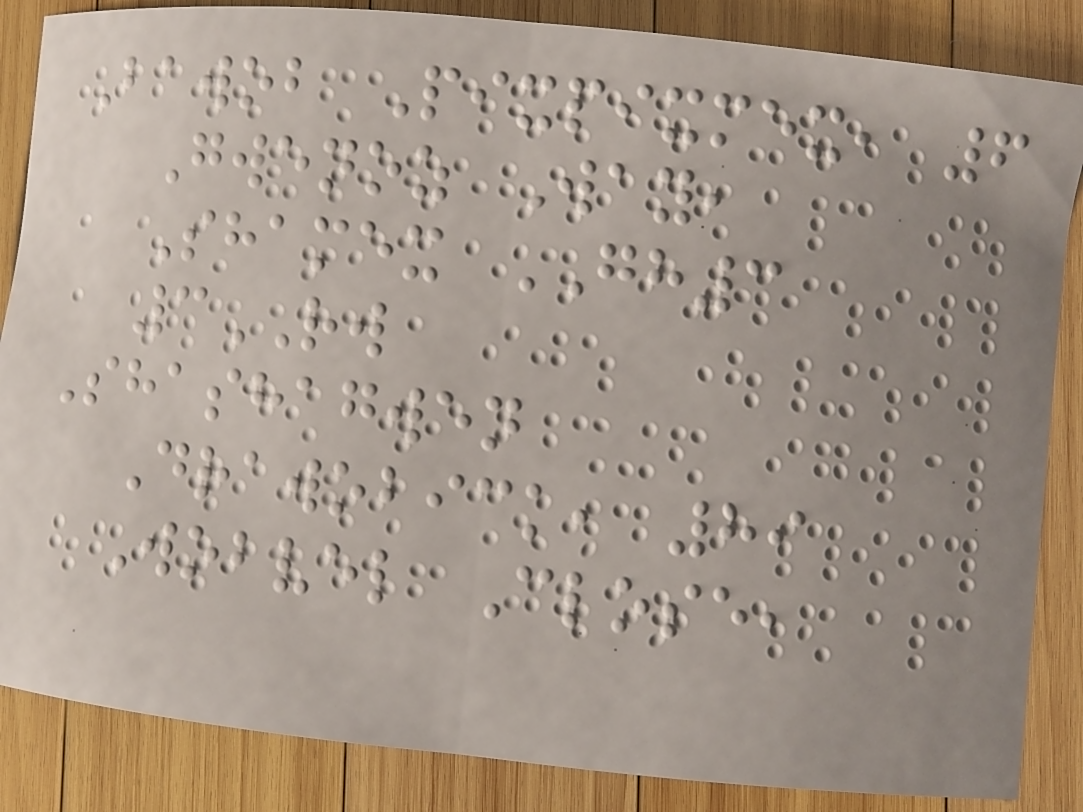Bawob Pixpixmex, 6
Gwenoz Way,
Shamex GH3
3RW
Shashagwen
Drawobick, 89
Wobvel Close,
